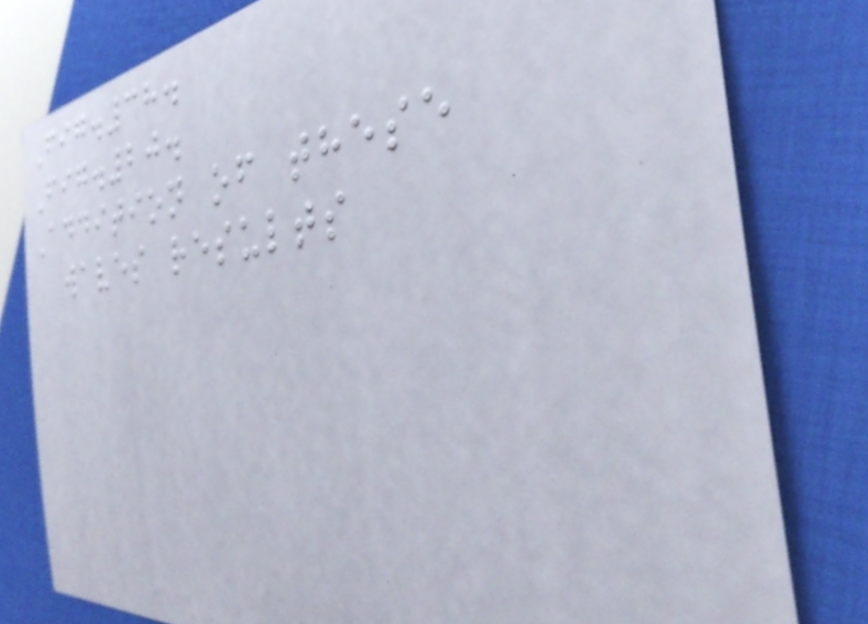Fig.38.
Fig.20.
Addition of these
waves results
